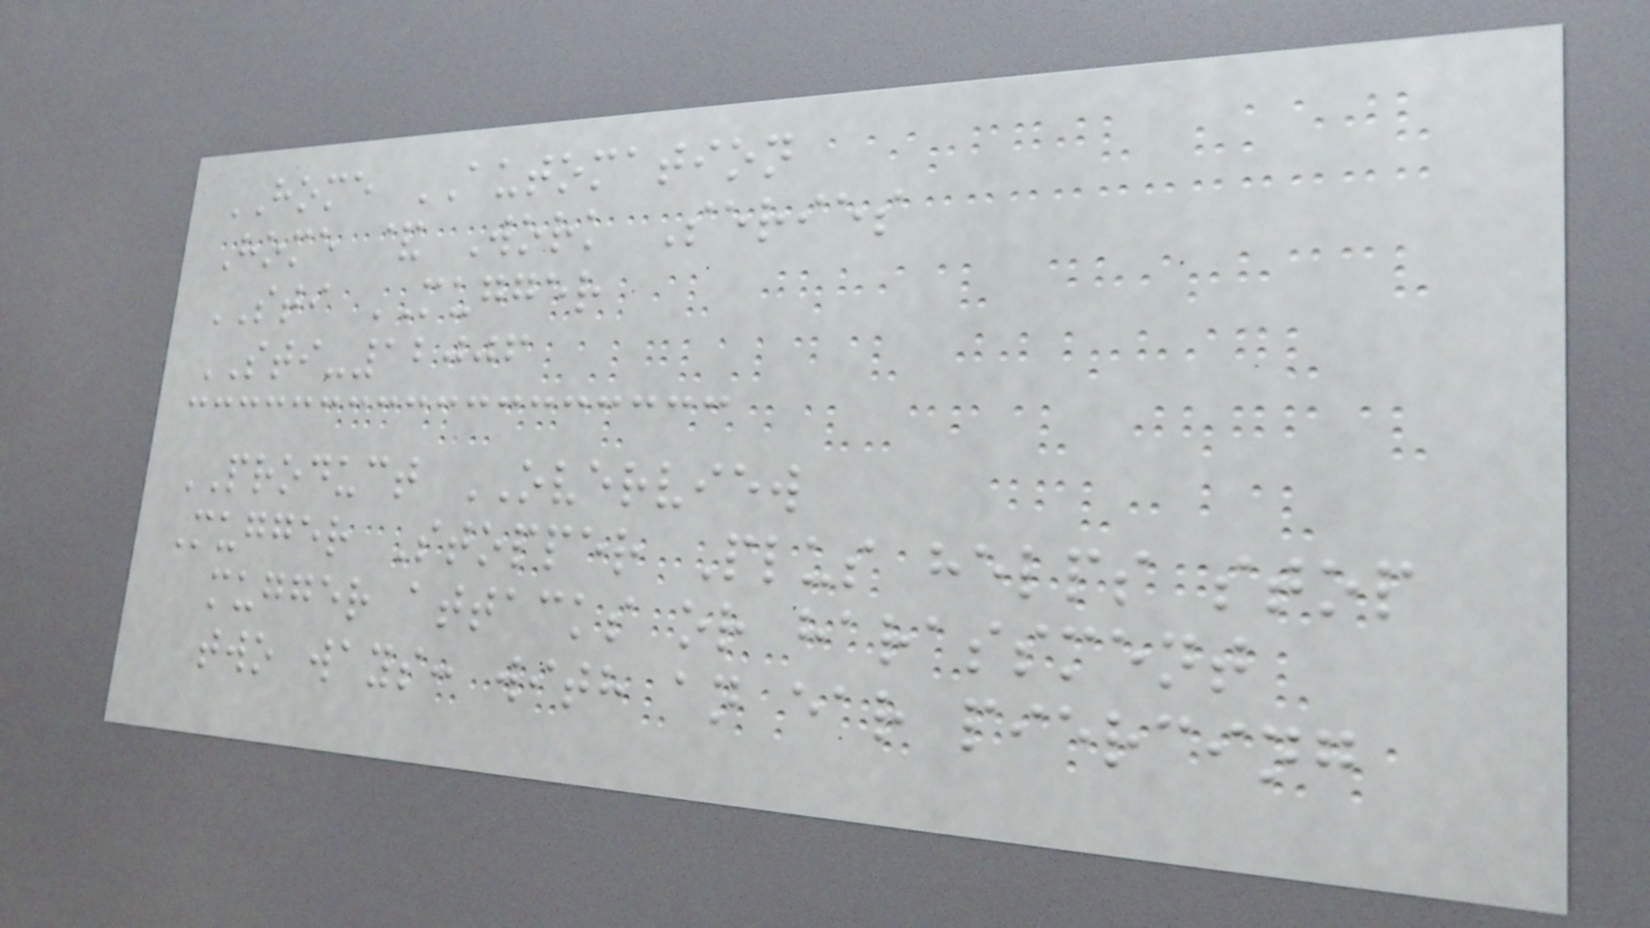HOME AUTOMATION
Home & Work Series
STI MUGGER
STI-12006
PRODUCT OVERVIEW
Mugger Stopper Plus helps stop
mugger attacks or harassment
two ways: with an ear piercing
